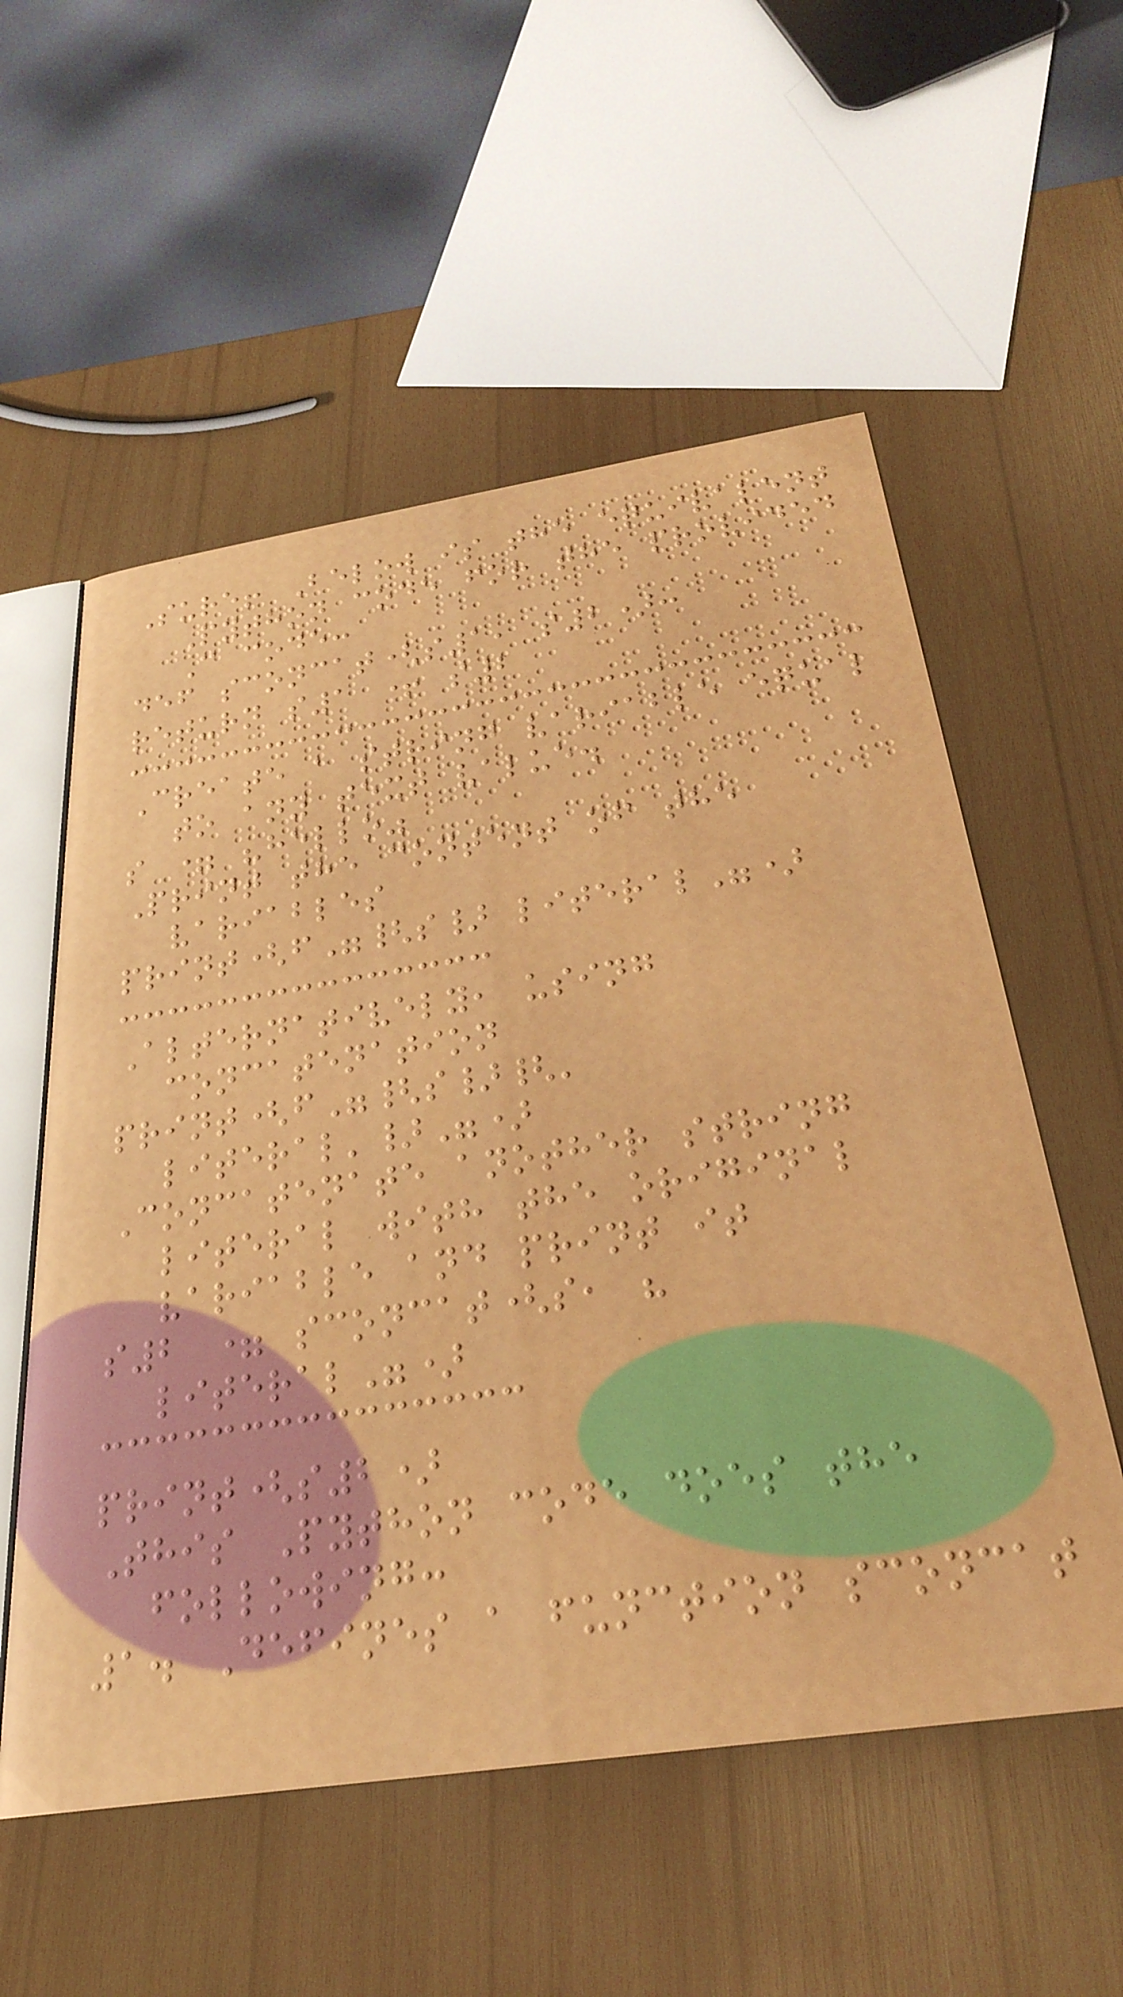Sure! Below is the equivalent
Python code for the provided
C code:
def sconcat(s1, s2):
return s1 + s2
Create a string variable equal
to any text value.
s = "hello"
Print the content of the
variables
print(f"{s} literal")
Alternatively, using
concatenation
print(f"{s}{'
literal'}")
Concatenate another string
literal with the original
variable and print it
s2 = sconcat(s, "
literal")
print(s2)
This Python code does the
following:
1. Defines a function sconcat
